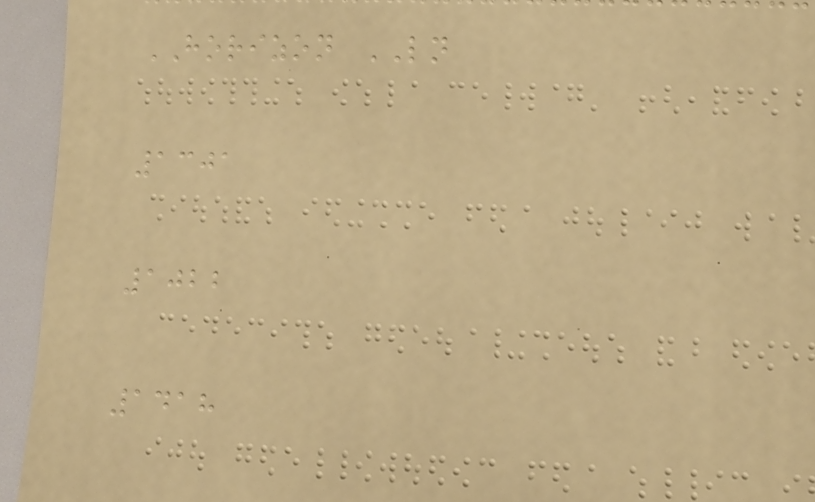HORIZON LN
1301
1022
1418
